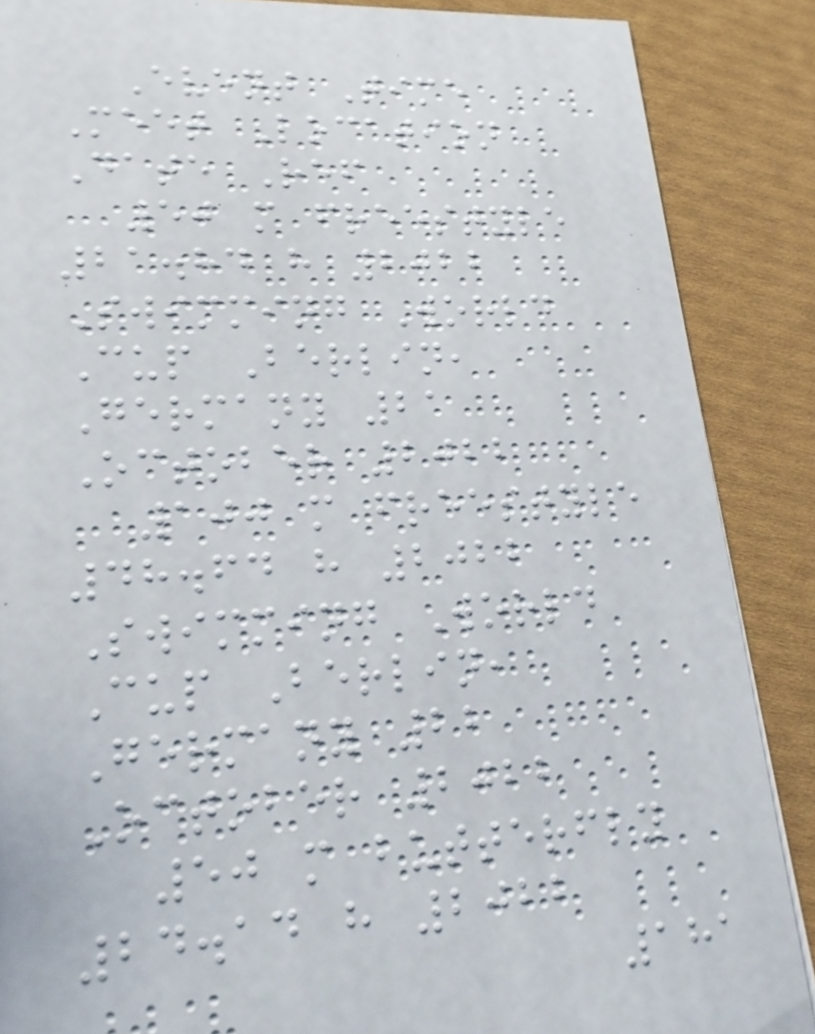Event Time
Meet Location
Date Ref
50 m freestyle
21.84 h 2022
Swimming World
Cup Berlin,
Germany 21
October 2022
100 m freestyle
48.64 h 2022
Swimming World
Cup Berlin,
Germany 22
October 2022
50 m butterfly
24.14 h 2022
181
